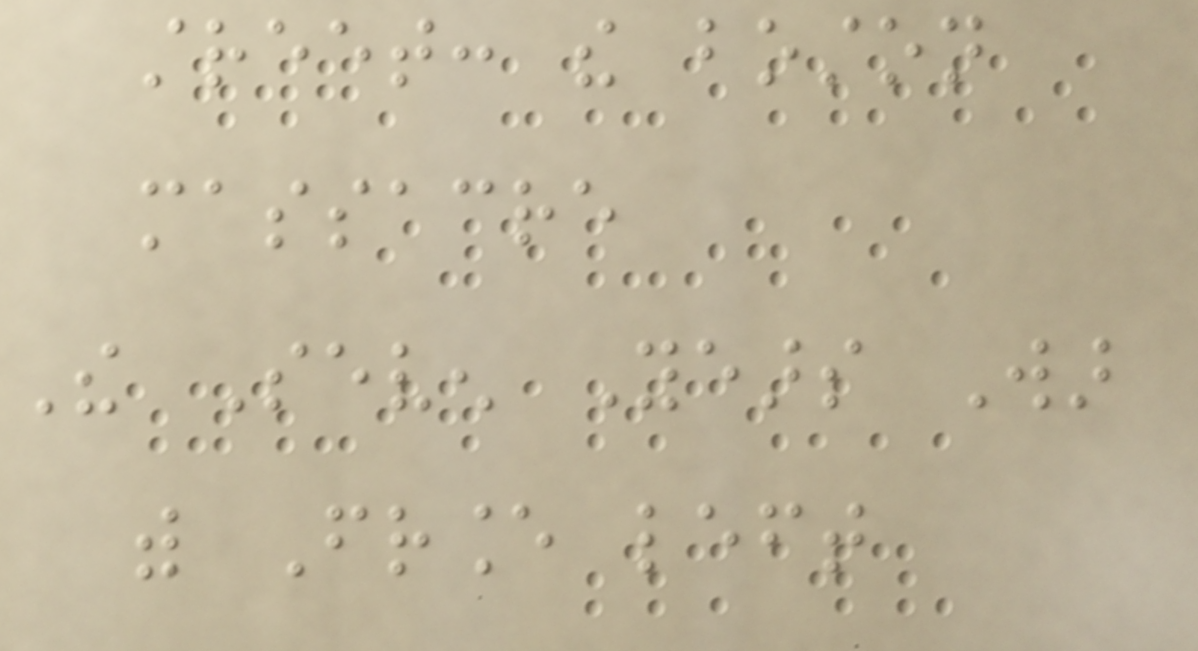street: the boston
massacre
The Seven Years War
with France left
